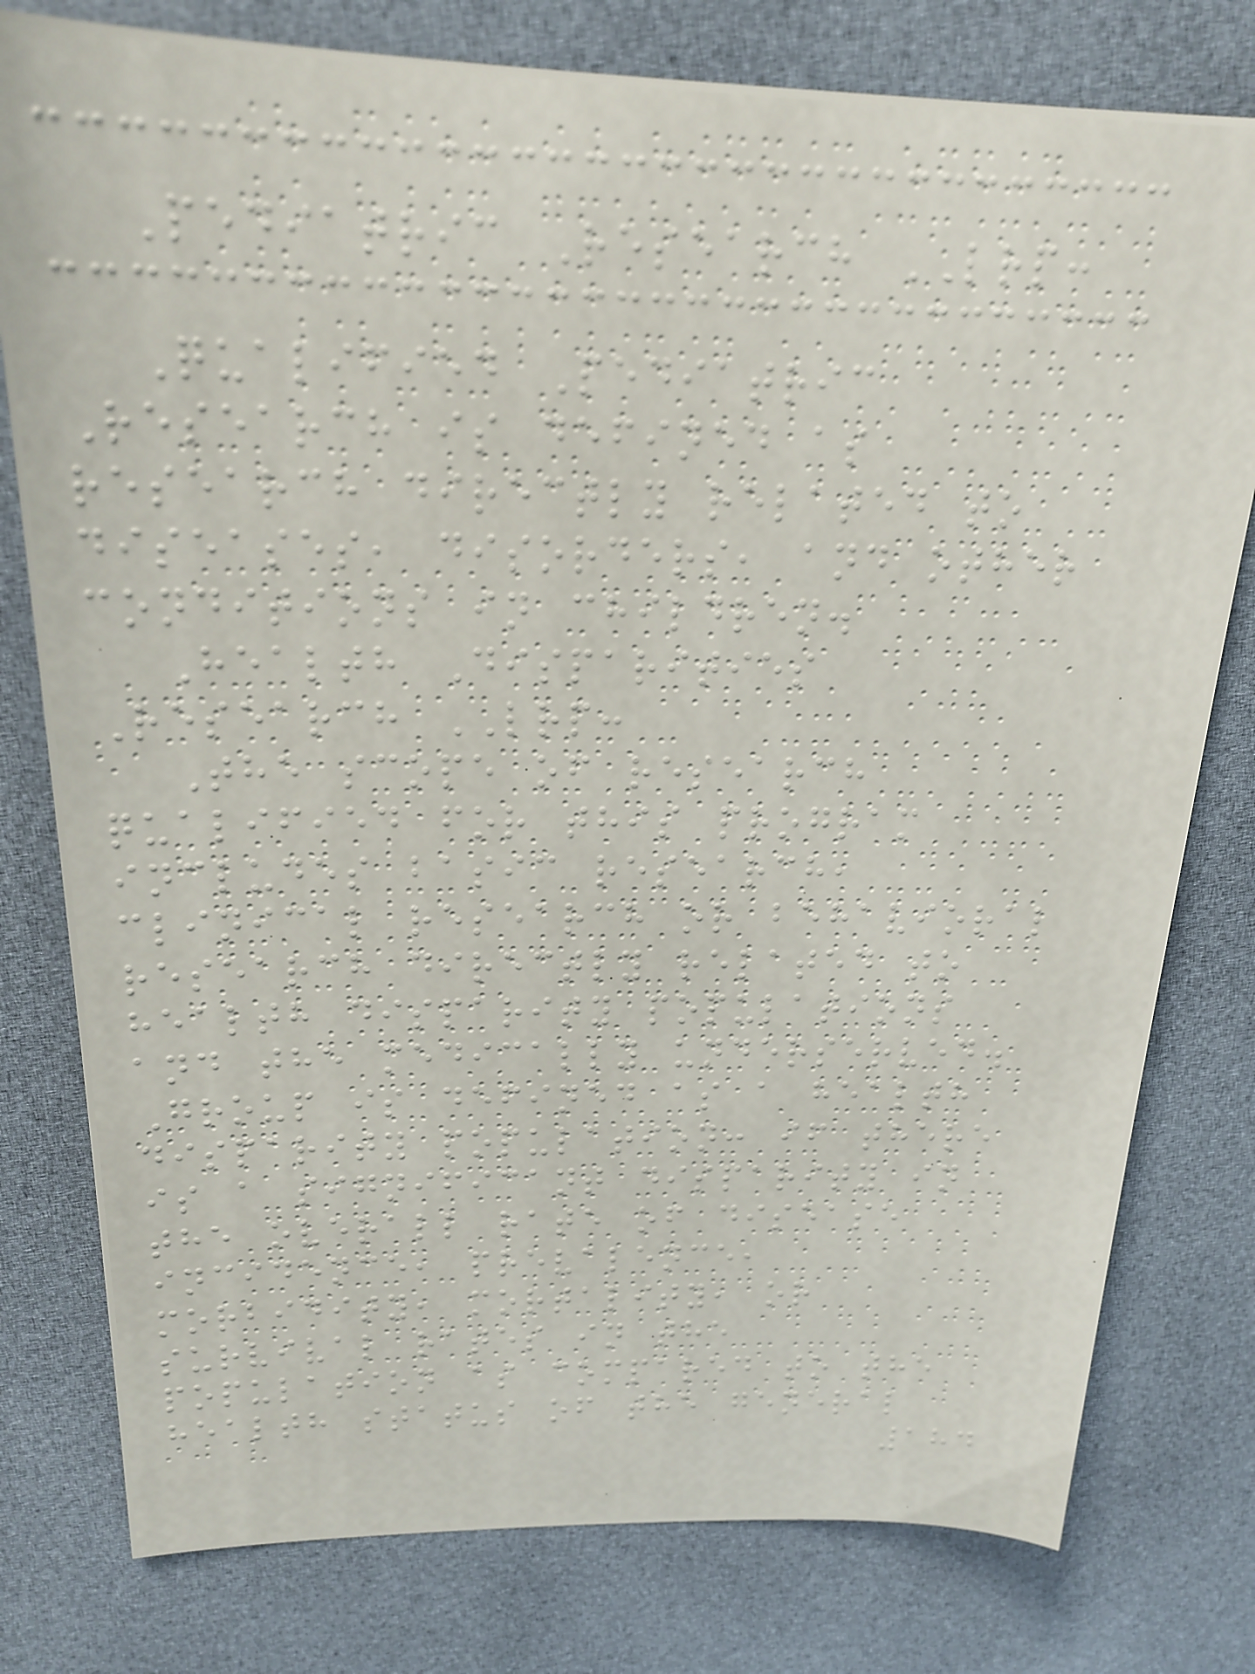Pediatric Research LRP:
Qualified Pediatric
Research is defined as
research directly related to
diseases, disorders, and other
conditions in children.
Health Disparities
Research LRP:
The scope of research
qualified for this program
includes basic research,
clinical research or behavioral
research directly related to
health disparity populations
and the medically underserved.
Group is defined as a health
disparity population: if there
is a significant disparity in
the overall rate of disease
incidence, prevalence,
morbidity, mortality, or
survival rates in the
population as compared to the
health status of the general
184
